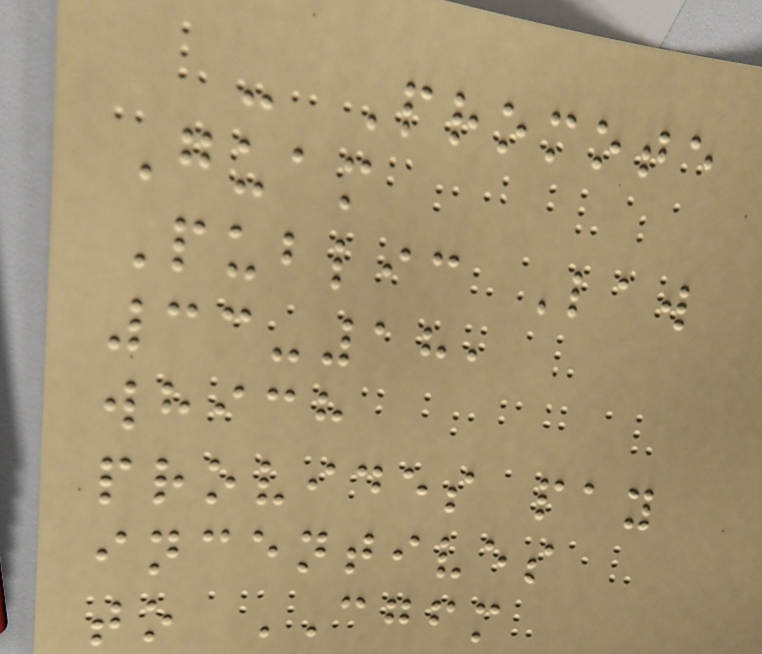- Promote
Guam
Public Law
33-18,
which
provides pay
incentives
to CGFM
